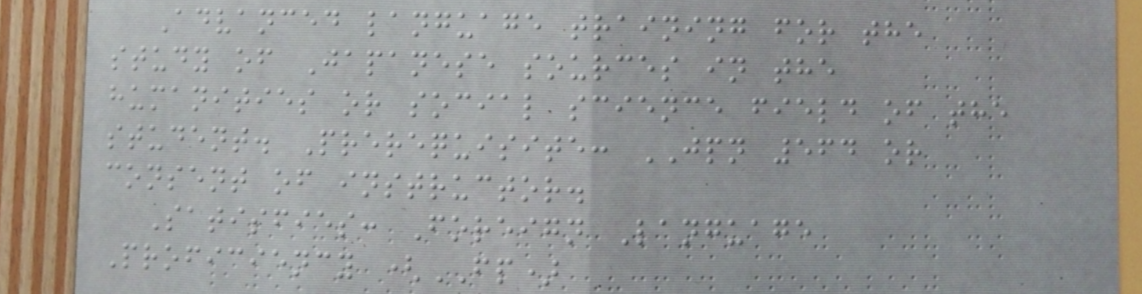Advanced language training for the
study of Japanese sources in the
humanities or social science field of the
student. Prerequisite: JPN 564 or
consent of instructor.
Satisfies: Foreign Language
Proficiency (FP)
